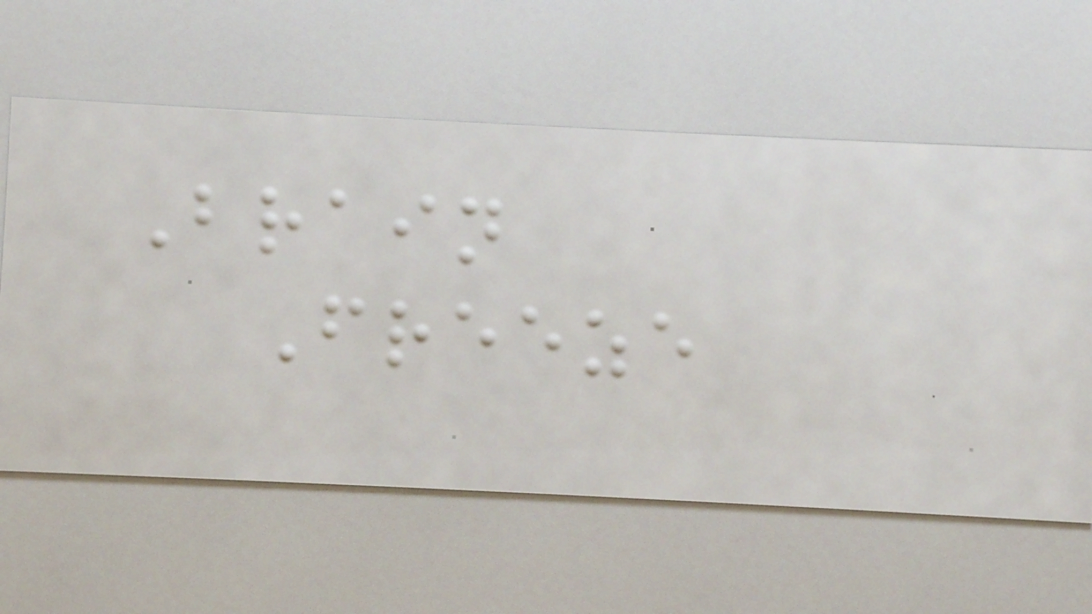Brain
Freeze
